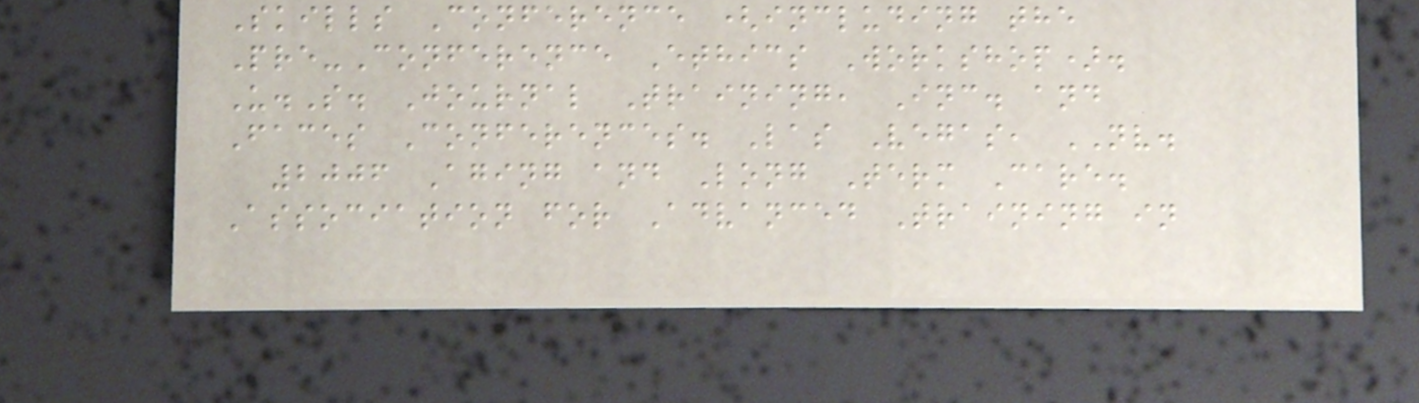Skills Conference (including the
Pre-Conference Ethics Workshop).
U.S. Journal Training, Inc. and
Faces Conferences. Las Vegas, NV.
2006 Aging and Long Term Care.
Association for Advanced Training in
